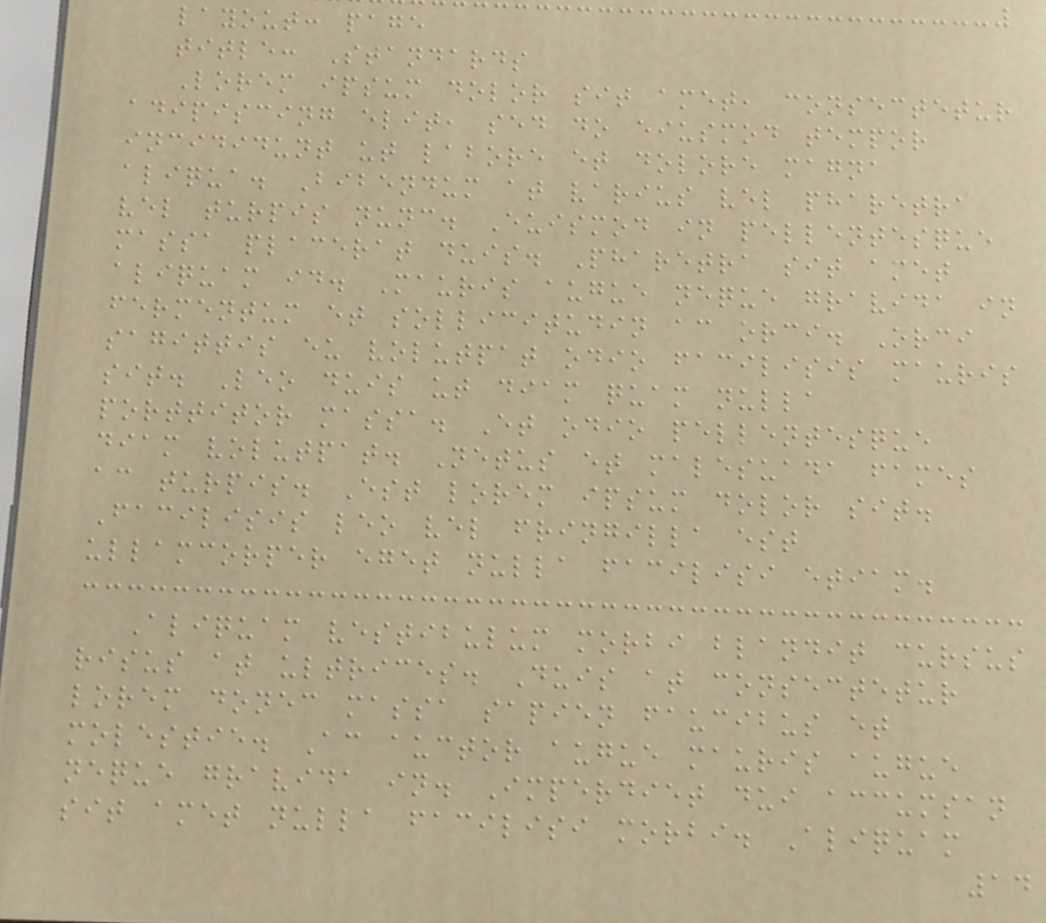layout: page
title: Standards
Lorem ipsum dolor sit amet, consectetur
adipiscing elit, sed do eiusmod tempor
incididunt ut labore et dolore magna
aliqua. Bibendum at varius vel pharetra
vel turpis nunc. Euismod in pellentesque
massa placerat duis. Pharetra sit amet
aliquam id. Mauris augue neque gravida in
fermentum et sollicitudin ac orci. Orci
sagittis eu volutpat odio facilisis mauris
sit. Leo duis ut diam quam nulla
porttitor massa. Et odio pellentesque
diam volutpat. Netus et malesuada fames
ac turpis. Est lorem ipsum dolor sit.
Facilisis leo vel fringilla est
ullamcorper eget nulla facilisi etiam.
Aliquam vestibulum morbi blandit cursus
risus at ultrices. Duis at consectetur
lorem donec massa sapien faucibus et
molestie. Ac auctor augue mauris augue
neque gravida in. Imperdiet dui accumsan
sit amet nulla facilisi morbi. Aliquam
14
